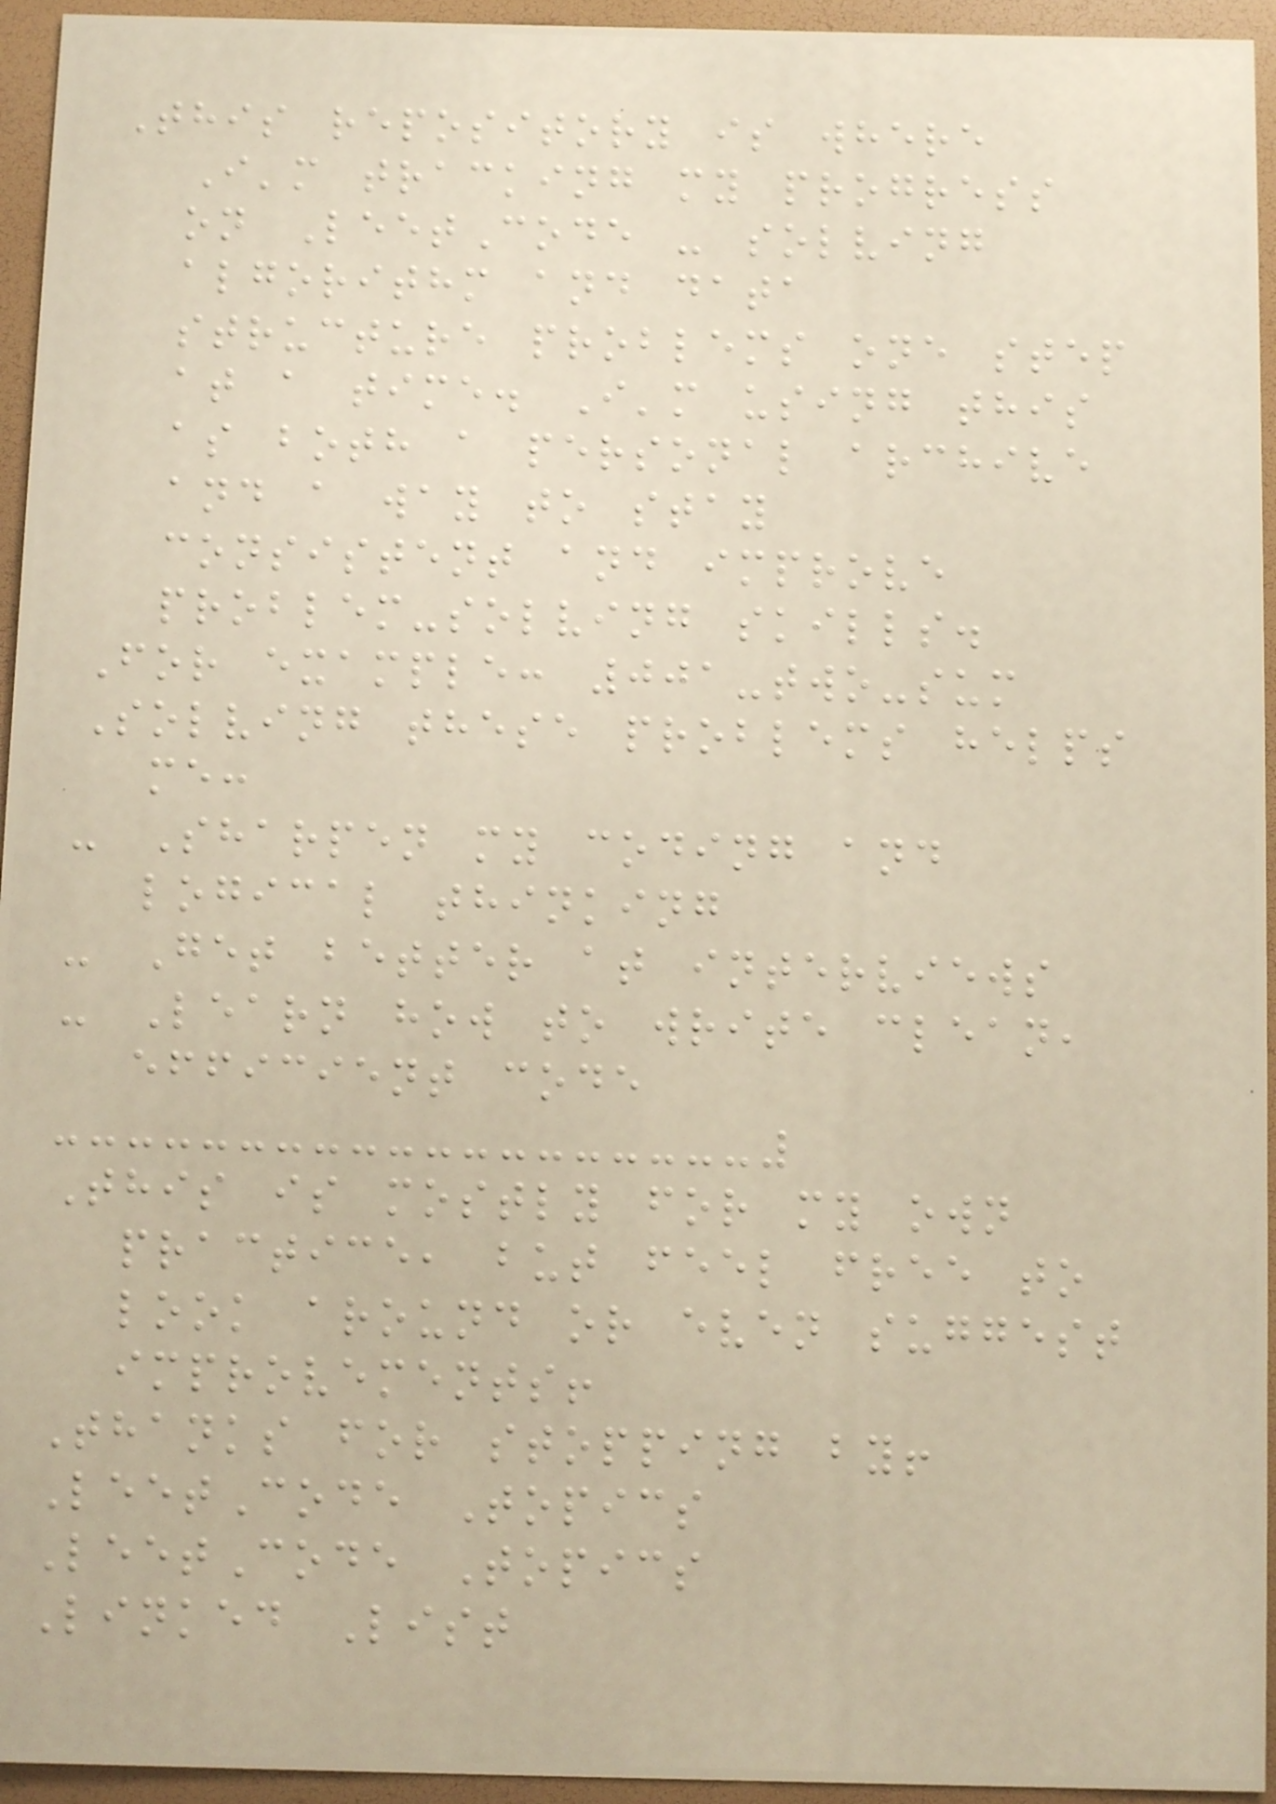This repository is where
I'm tracking my progress
on LeetCode - solving
algorithm and data
structure problems one step
at a time. I'm using this
as both a personal archive
and a way to stay
consistent and improve
problem-solving skills.
For example: 001-two-sum
Solving these problems helps
me:
- Sharpen my coding and
logical thinking
- Get better at interviews
- Learn how to write clean,
efficient code
This is mostly for my own
practice, but feel free to
look around or even suggest
improvements!
Thanks for stopping by!
LeetCode Topics
LeetCode Topics
Linked List
